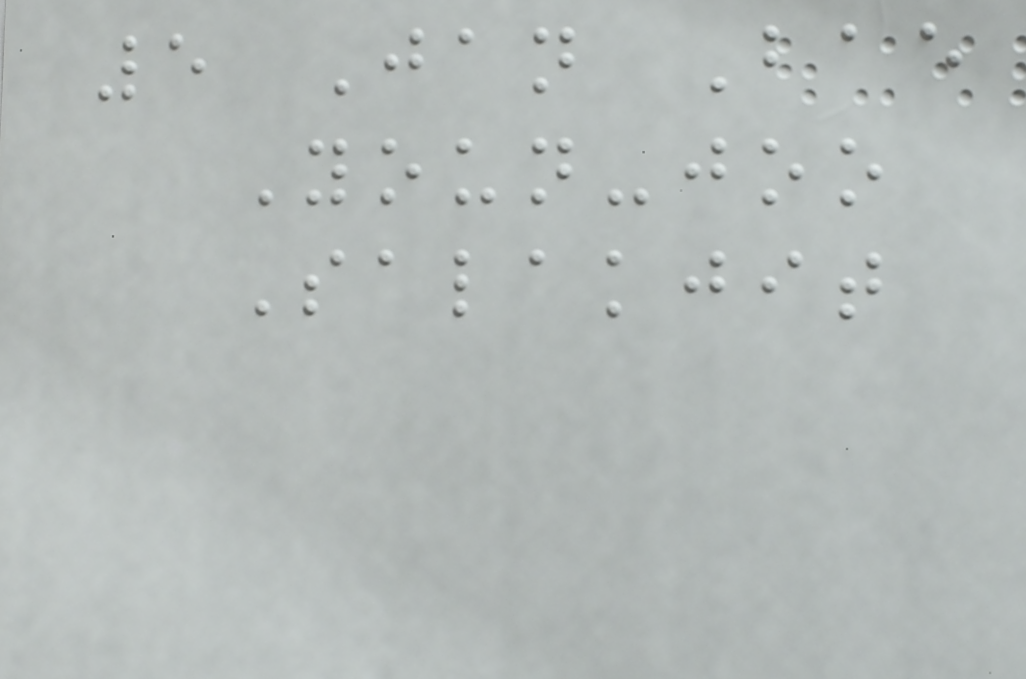5 Jan Bae
Youn-joo
Salakjit
